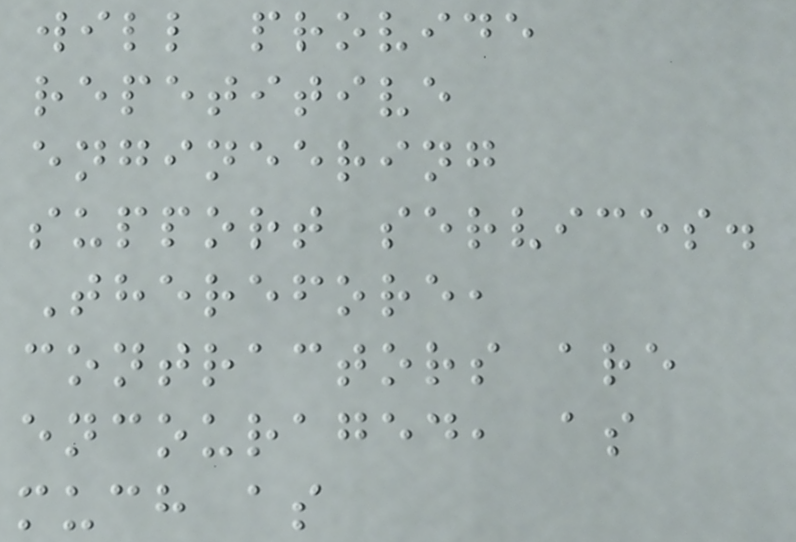will provide
repetitive
engineering
support services.
Therefore,
contractors are
encouraged, as
much as
